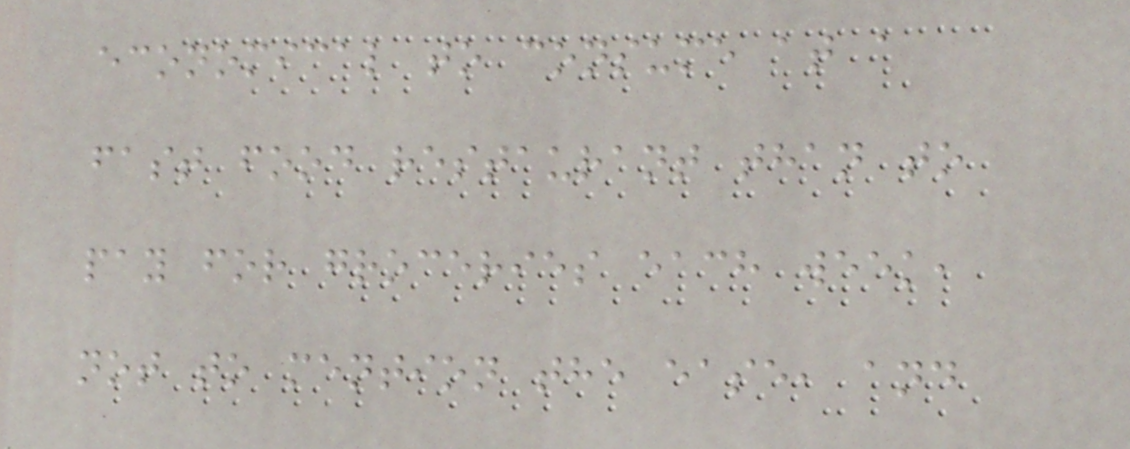economical to consume at a
fast food restaurant than to
pay for groceries each week,
not to mention the ease, and
